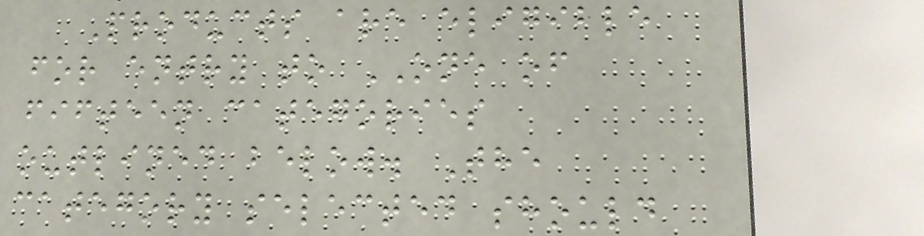Products are eligible
for entry to ONE of
fifteen categories
outlined below. The
category selected should
